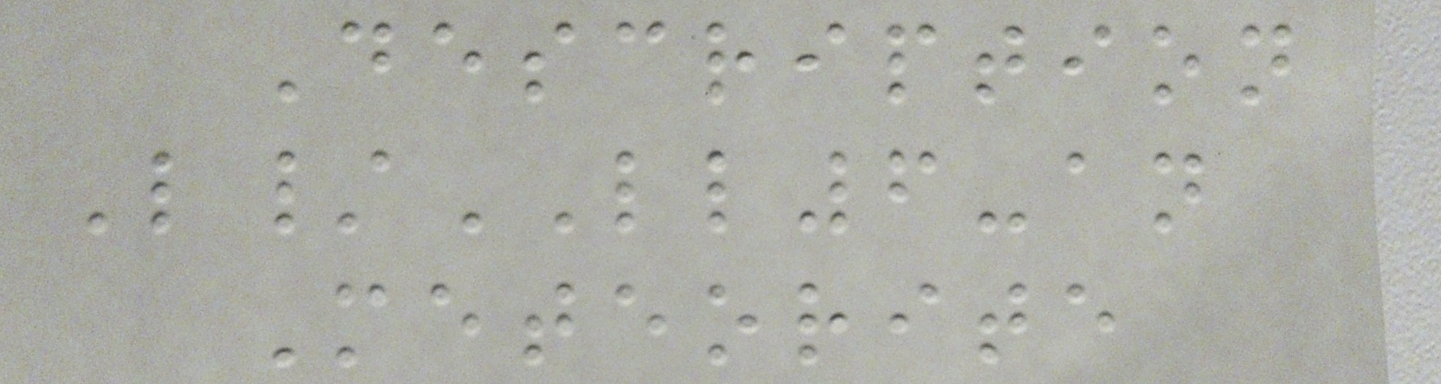Description
L/LL6-an
Meteorite
